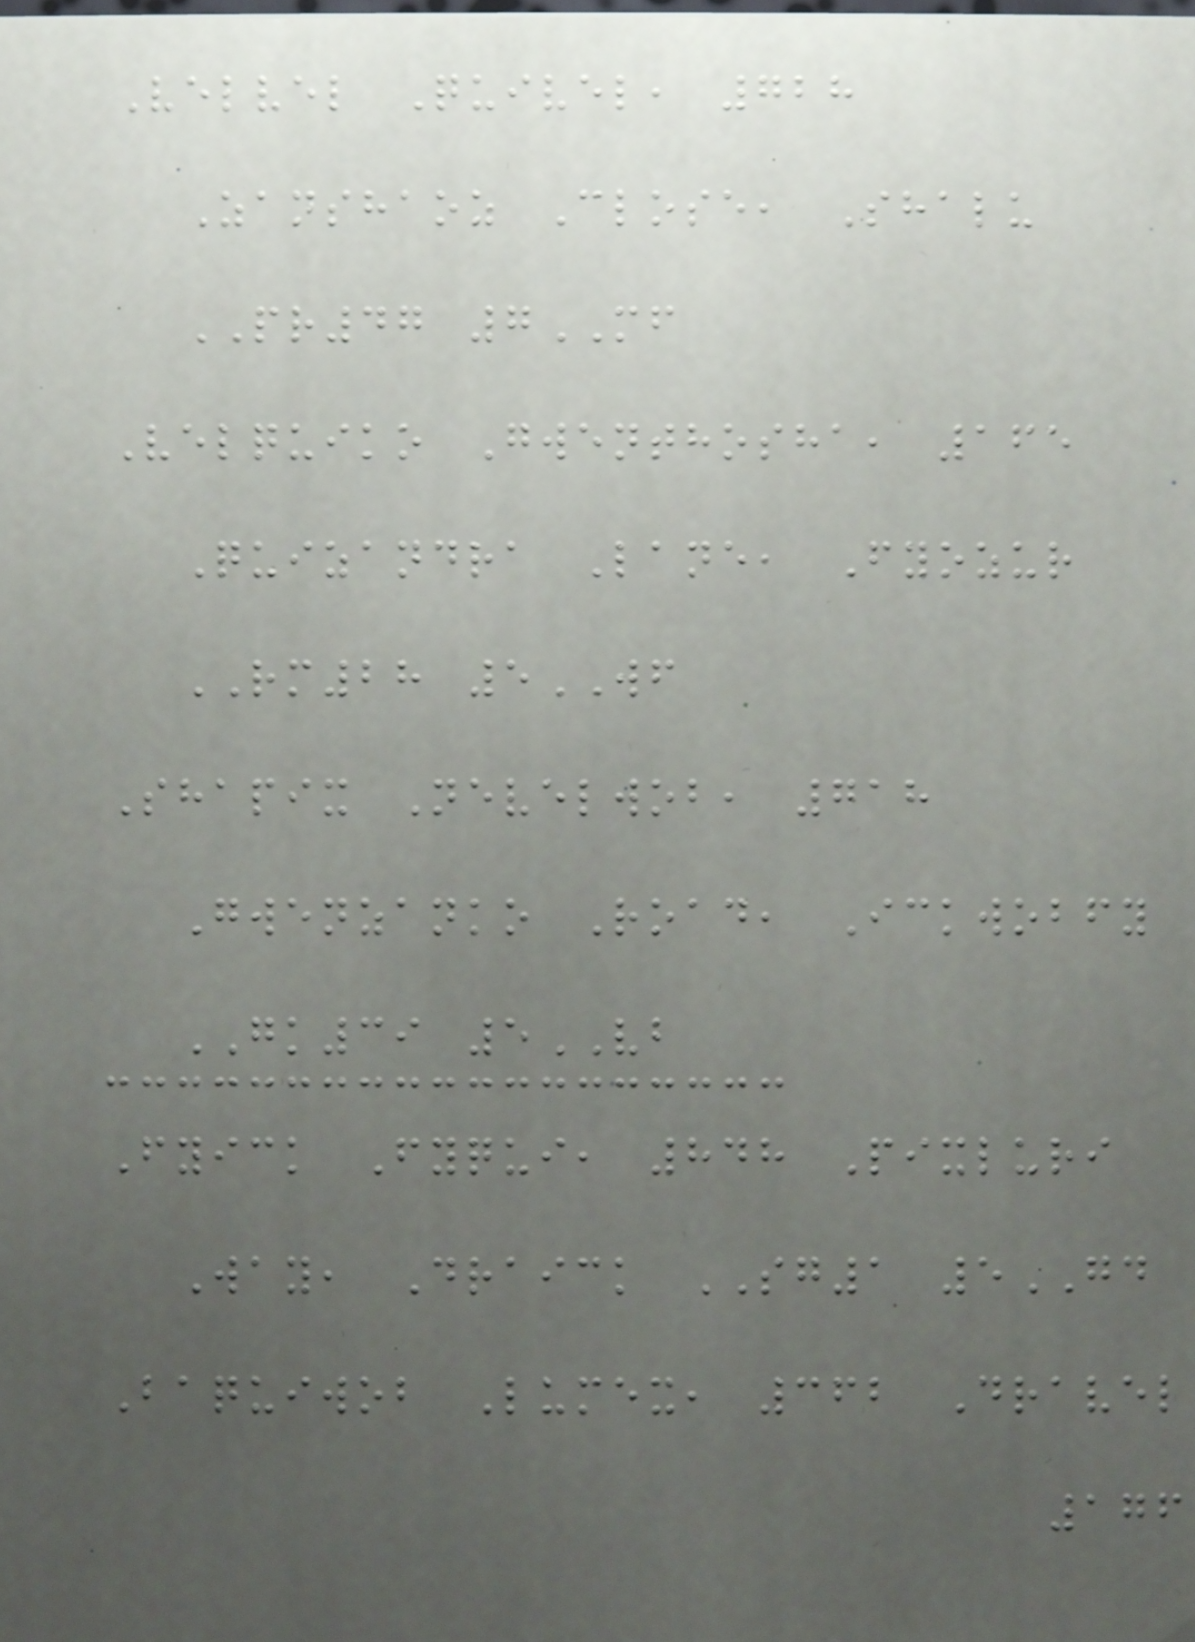Velvel Quivel, 728
Zanshaoz Close, Shalu
PR47 7MF
Velquiko Gwenthosha, 165
Quizandra Lane, Fyozur
RM28 5WF
Shapix Nevelwob, 718
Gwenzanko Road, Ickwobfy
GK39 5VB
Fyick Fyqui, 848 Pixluri
Way, Draick SG1 5GD
Baquiwob Lumex, 362 Dravel
176
